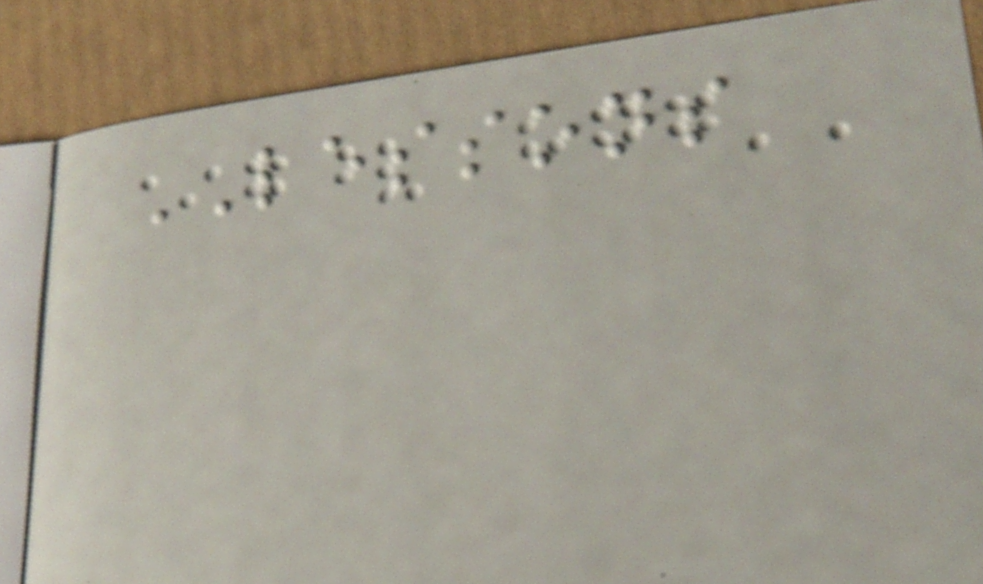LESSONS
